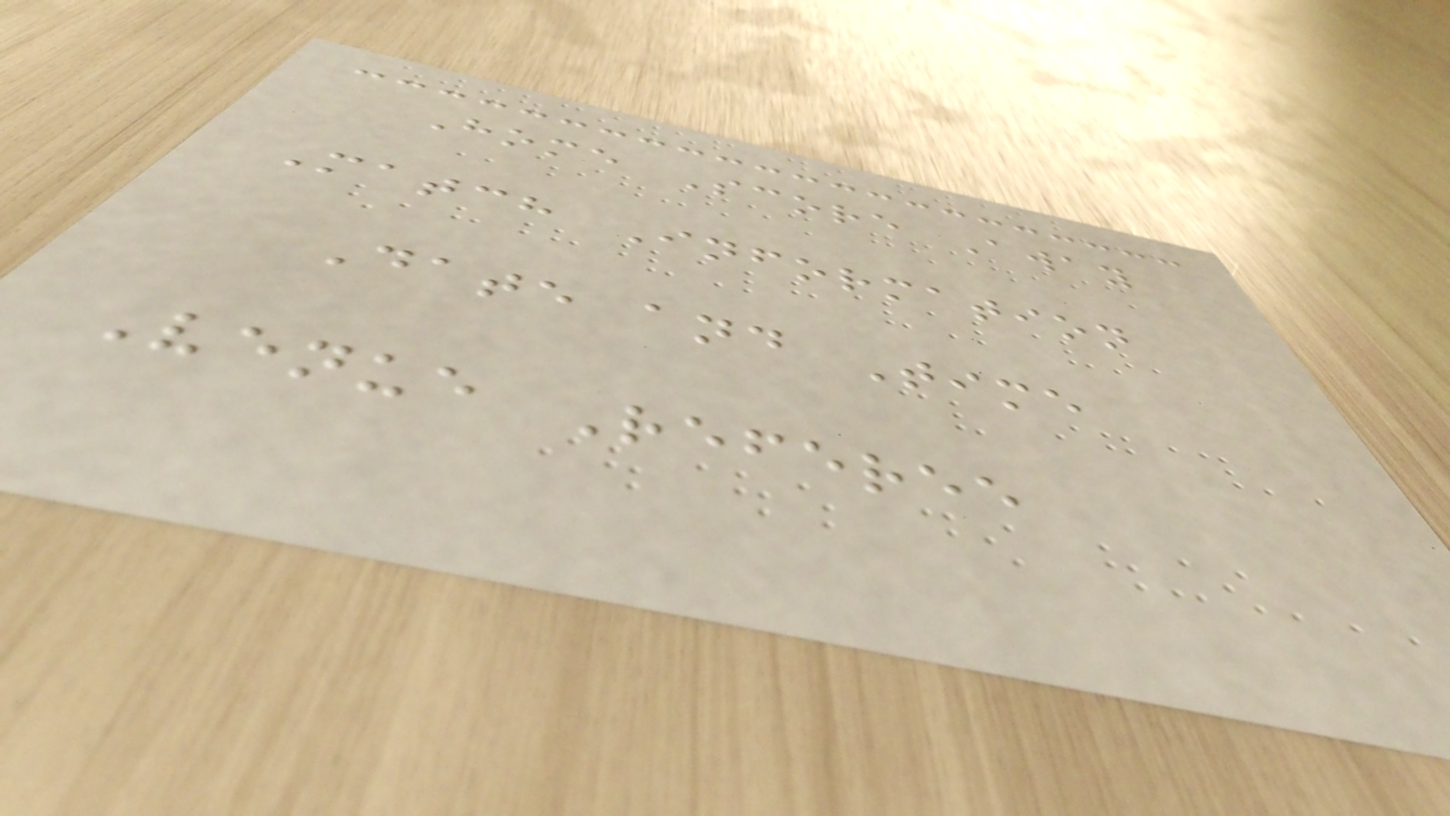Home Score Away
Match Information
Date and Time
Venue Referee
